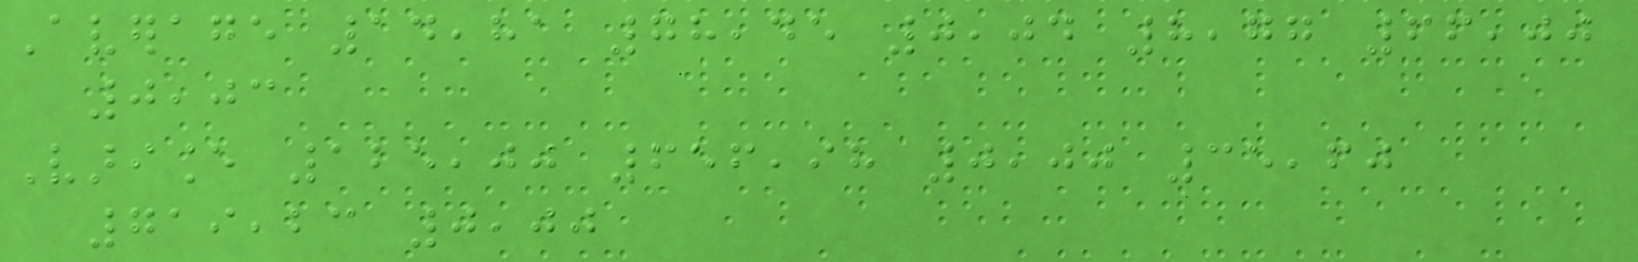Average 14,81 78,45 0,04 8,77 66,00
0,03
Variance 125,00 656,98 0,00 35,60
719,23 0,00
